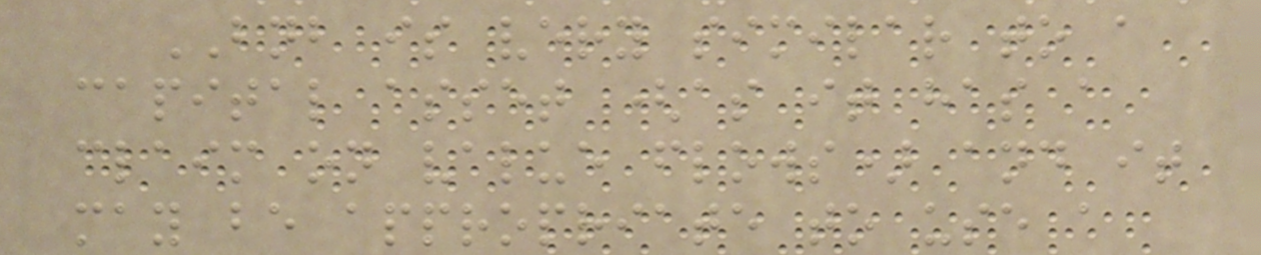BNB is very similar to a
capital asset (as it has a
claim on value flows) and it
may be appropriate to use a
